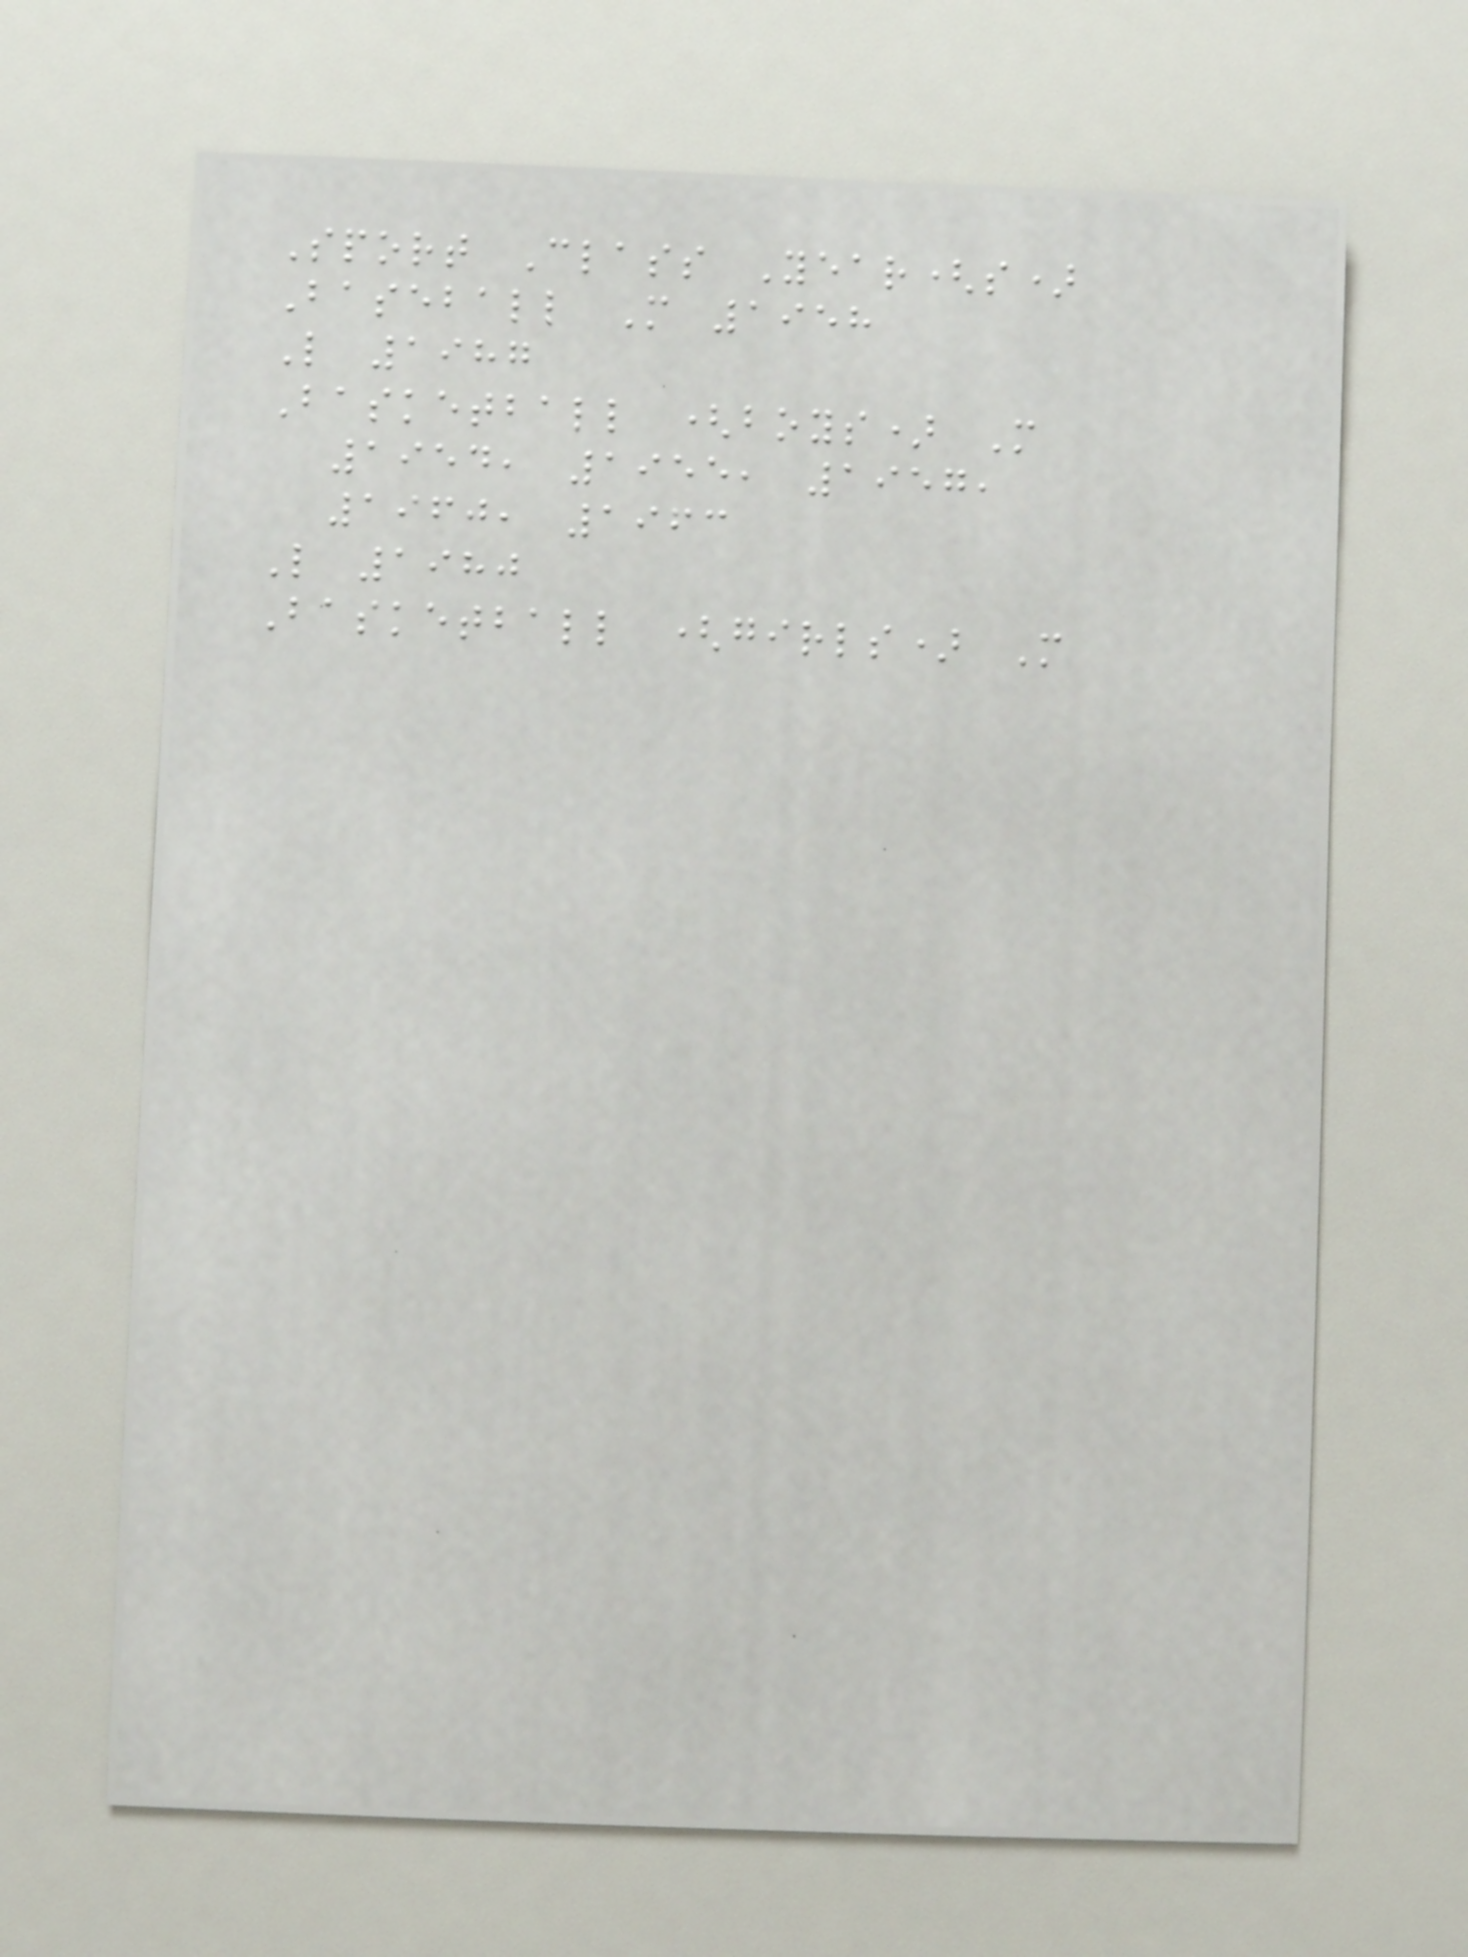Sport Class Year(s)
Baseball M 1958
L 1987
Basketball (boys) M
1954, 1955, 1957,
1960, 1963
L 1980
Basketball (girls) M
